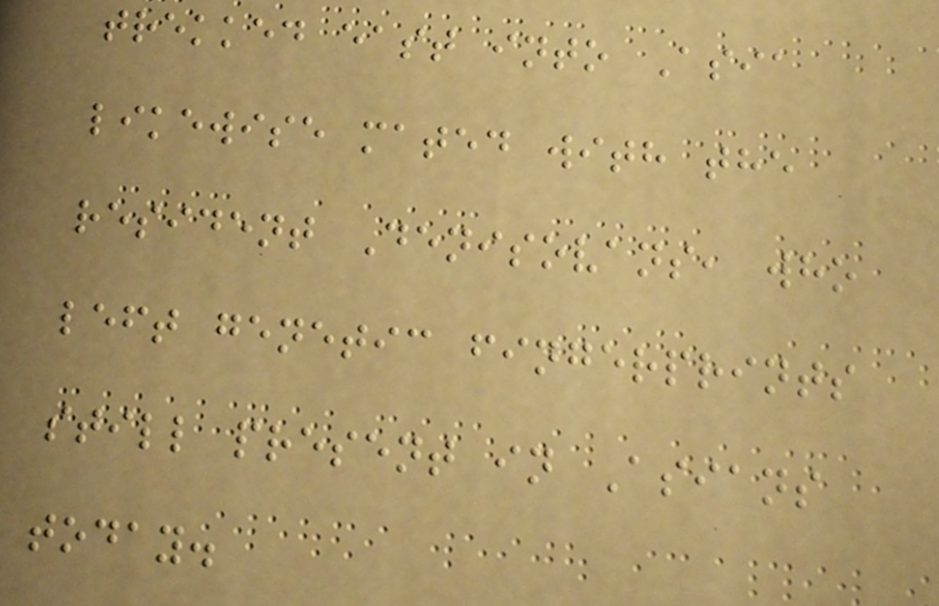trekked east into Asia
likewise mated with the
resident Denisovans, who
left genetic fingerprints
still present in Asians
today.
